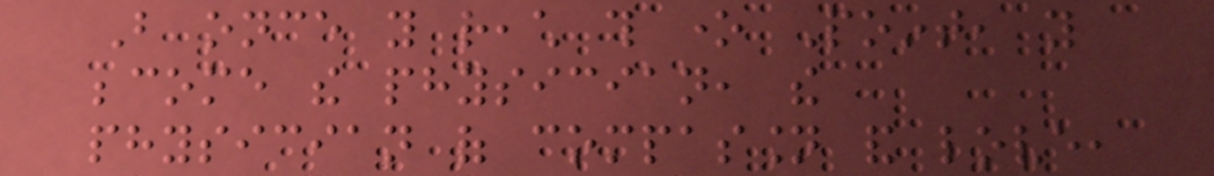But once you reach this one Point, you
become the physician, the
physician of compassion and love,
